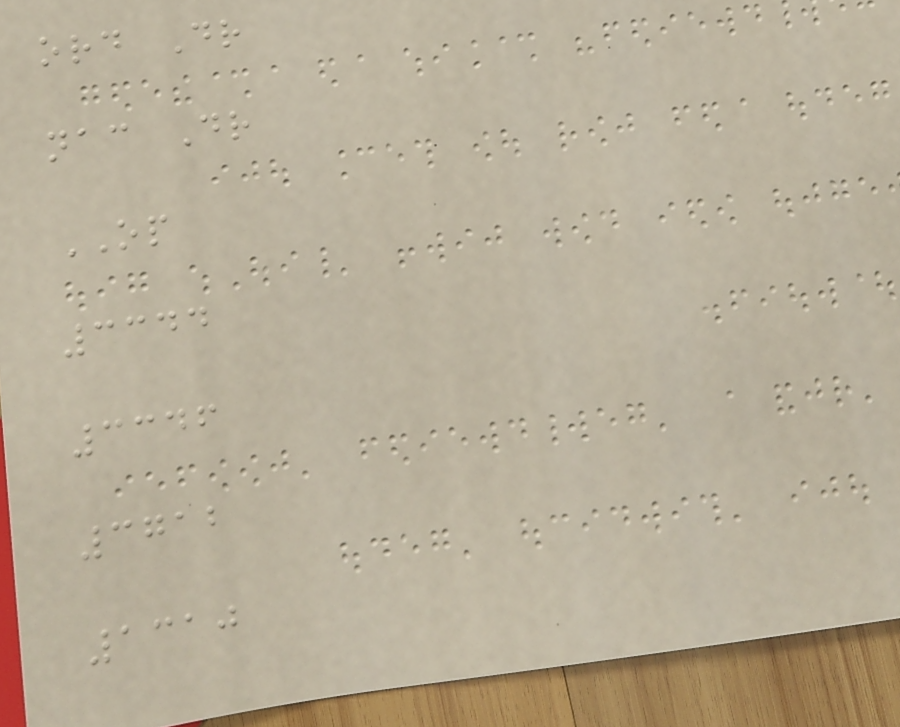ord Dr
nac Dr
OP
3344
3346
3712
1310
